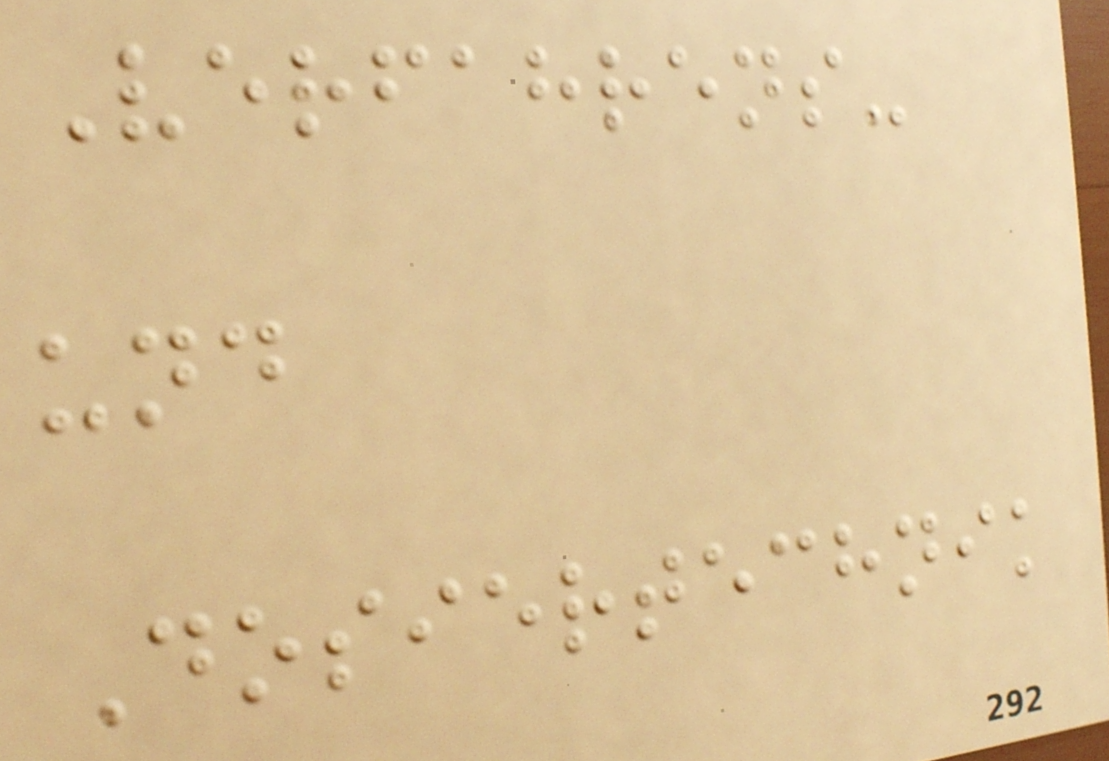Verfahrens-
und
Dosiertechnik
